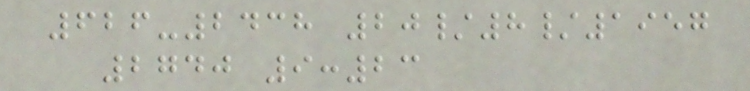626-2438 20/8/1957
2740 9:23
